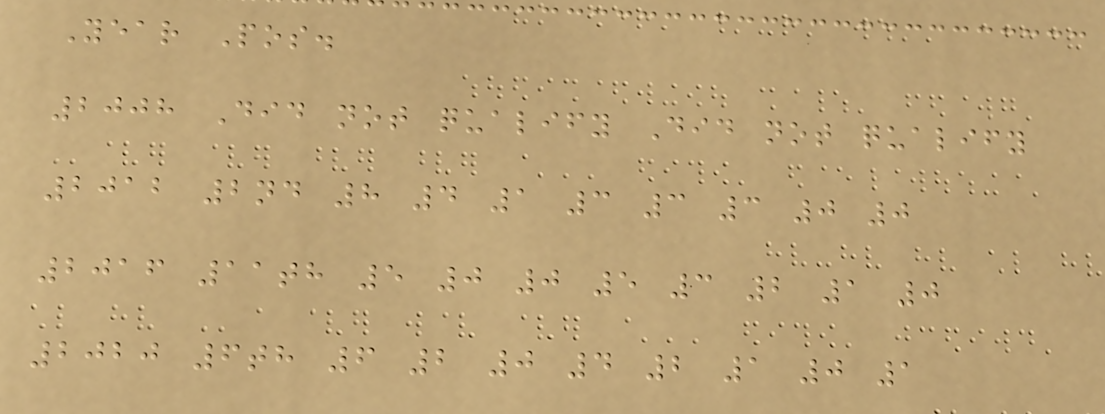Year Pos.
2008 Did not qualify Did not qualify
2012 2nd 8 4 1 3 3 3 0 0
2016 11th 5 0 0 5 3 2 1 0
2020 6th 6 2 0 4 2 1 0 1
